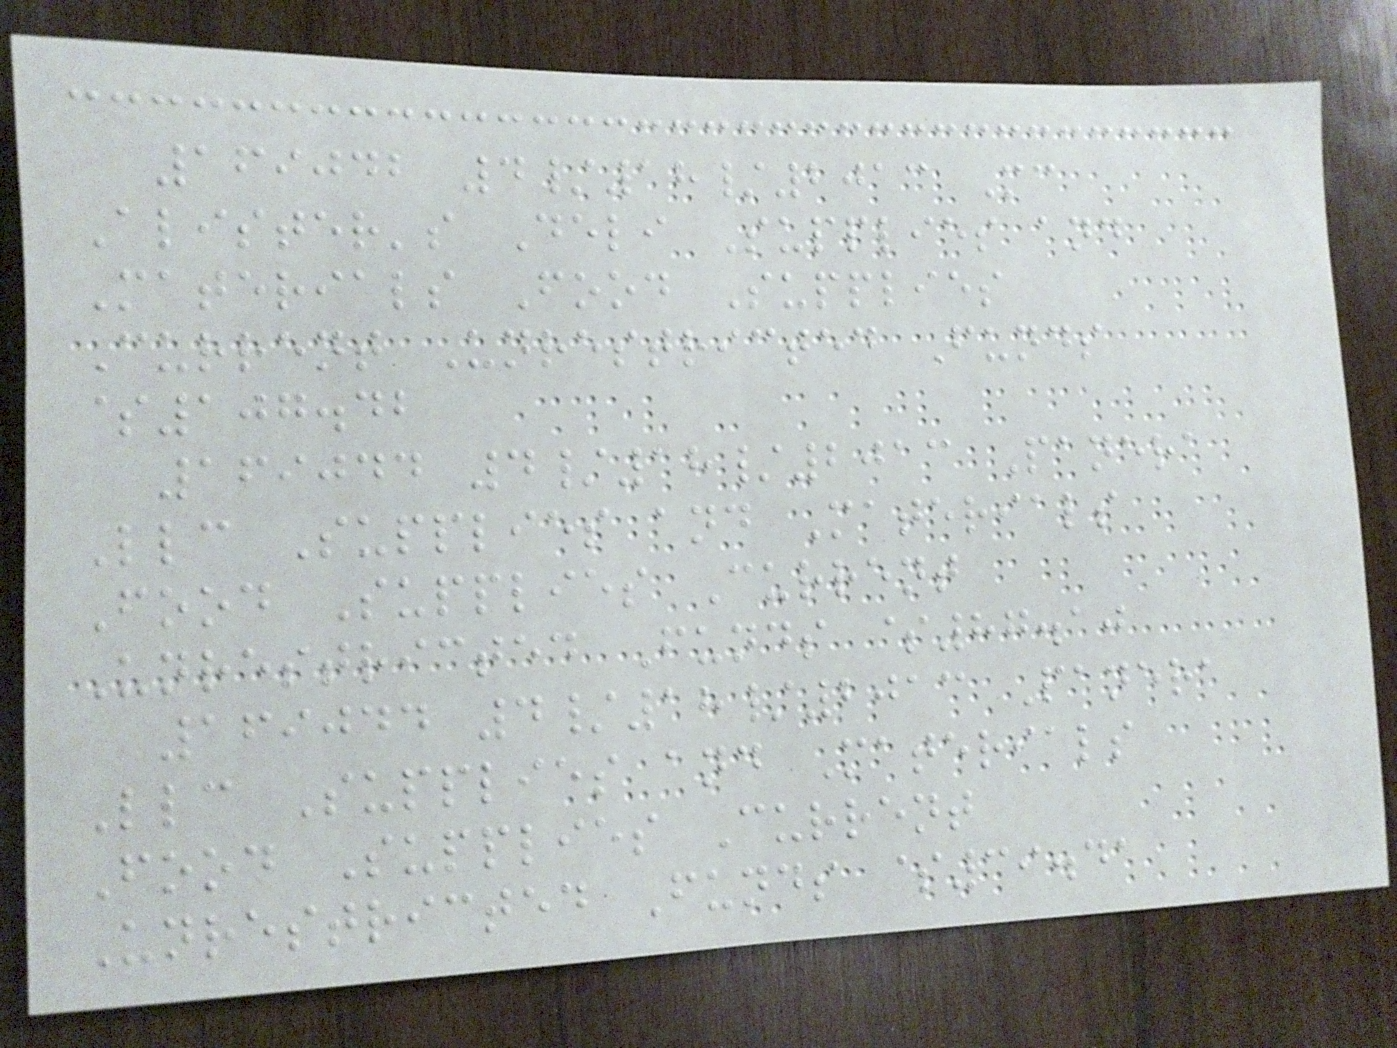169042 4/18/2013 Mc
Alister's Deli Supplies and
Materials Food Supplies
Current Unrestricted Funds
$107.42
169044 4/18/2013 Panera
Llc Supplies and Materials
Food Supplies Current
Unrestricted Funds $87.10
169044 4/18/2013 Panera
Llc Supplies and Materials
Food Supplies Current
Unrestricted Funds $39.41
